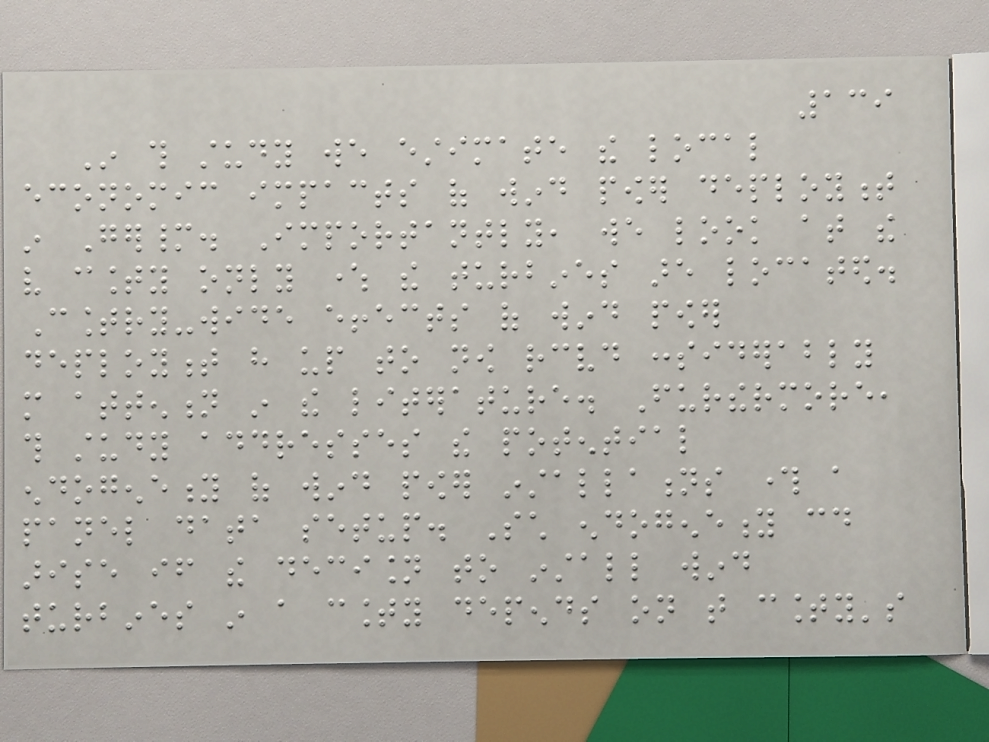139
In this study we estimate the local
economic impacts of wind power deployment
in Germany. Importantly, we look at the
very county only where the turbines are located.
Country-wide effects of wind power
deployment have up to now received considerably
more attention in the literature. Furthermore,
this study addresses the potential
endogeneity of wind power installations through a
panel data setup. Such endogeneity could
arise if the decision to install wind
turbines in a county depends on that county's
